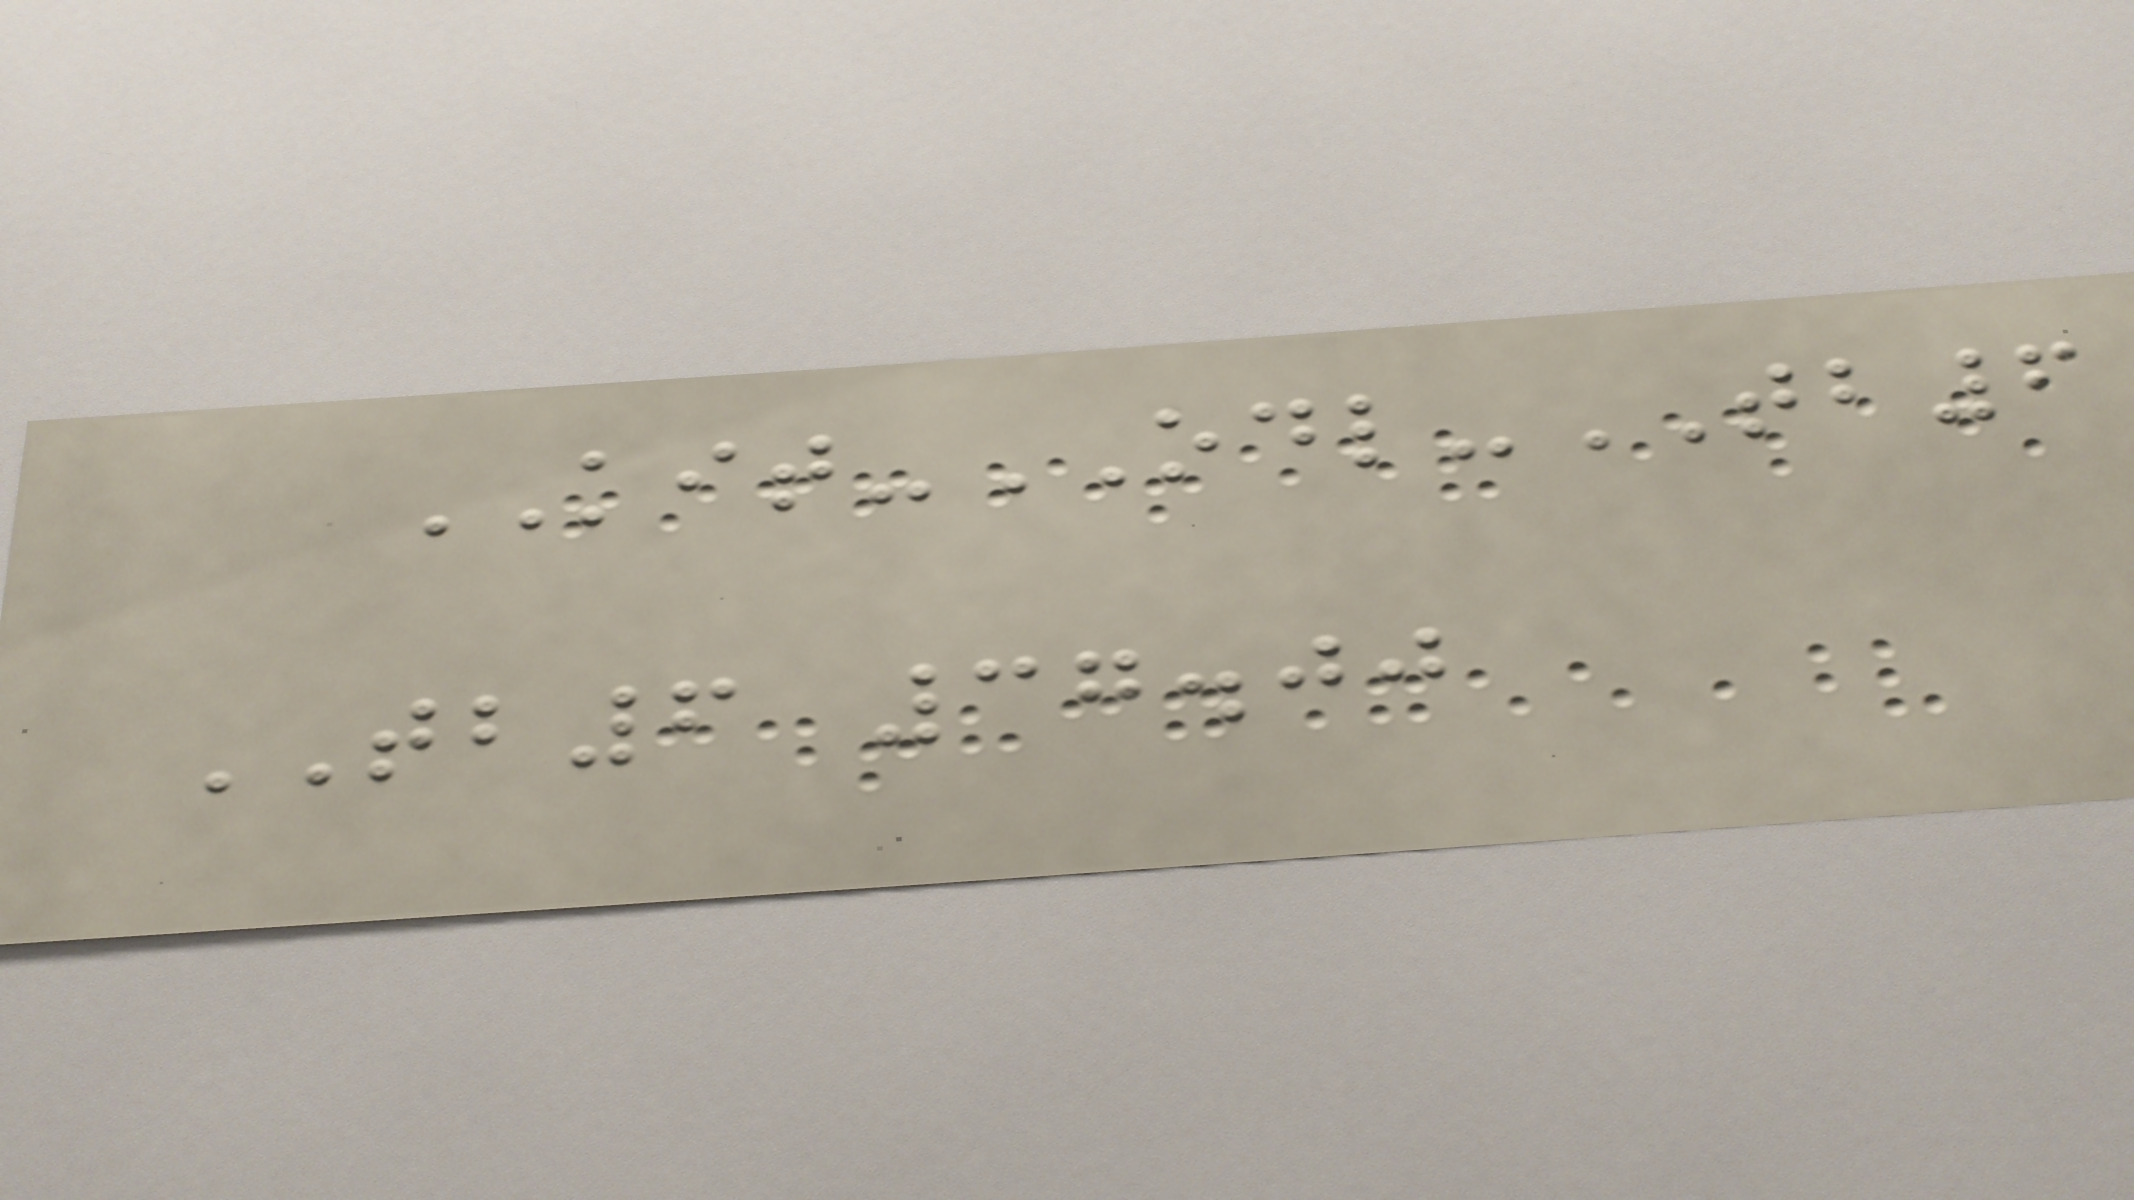KIT-ODL-TB6
TB6 37.00
